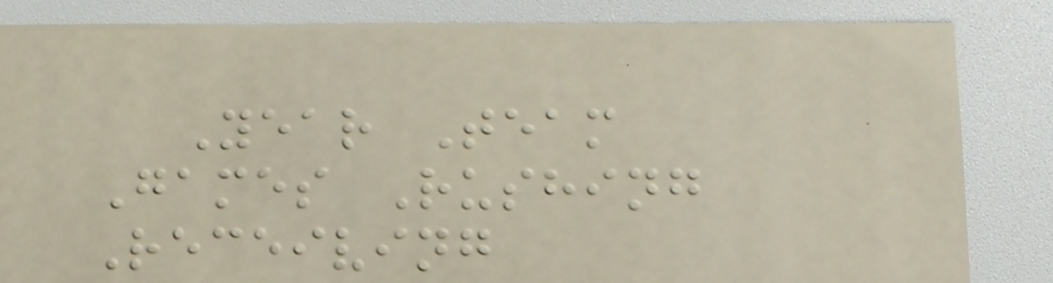Year Team
Games Rushing
Receiving
